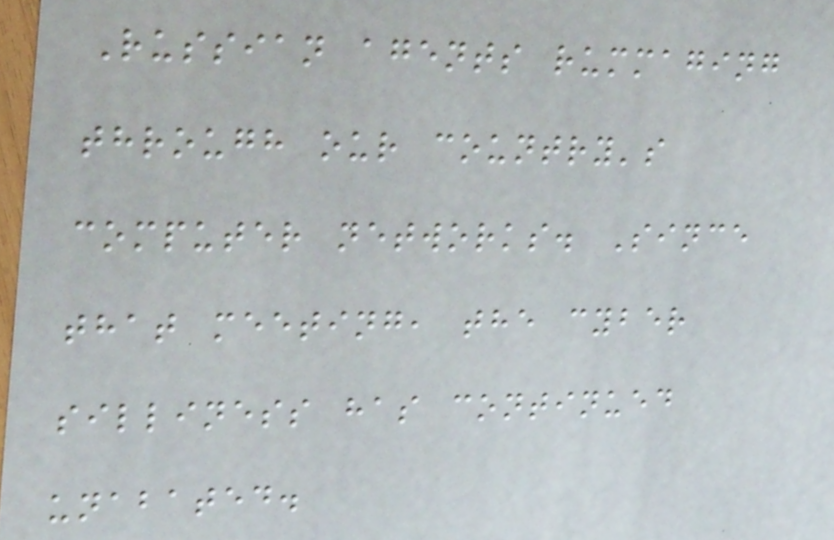Russian agents rummaging
through our country's
computer networks. Since
that meeting, the cyber
silliness has continued
unabated.
